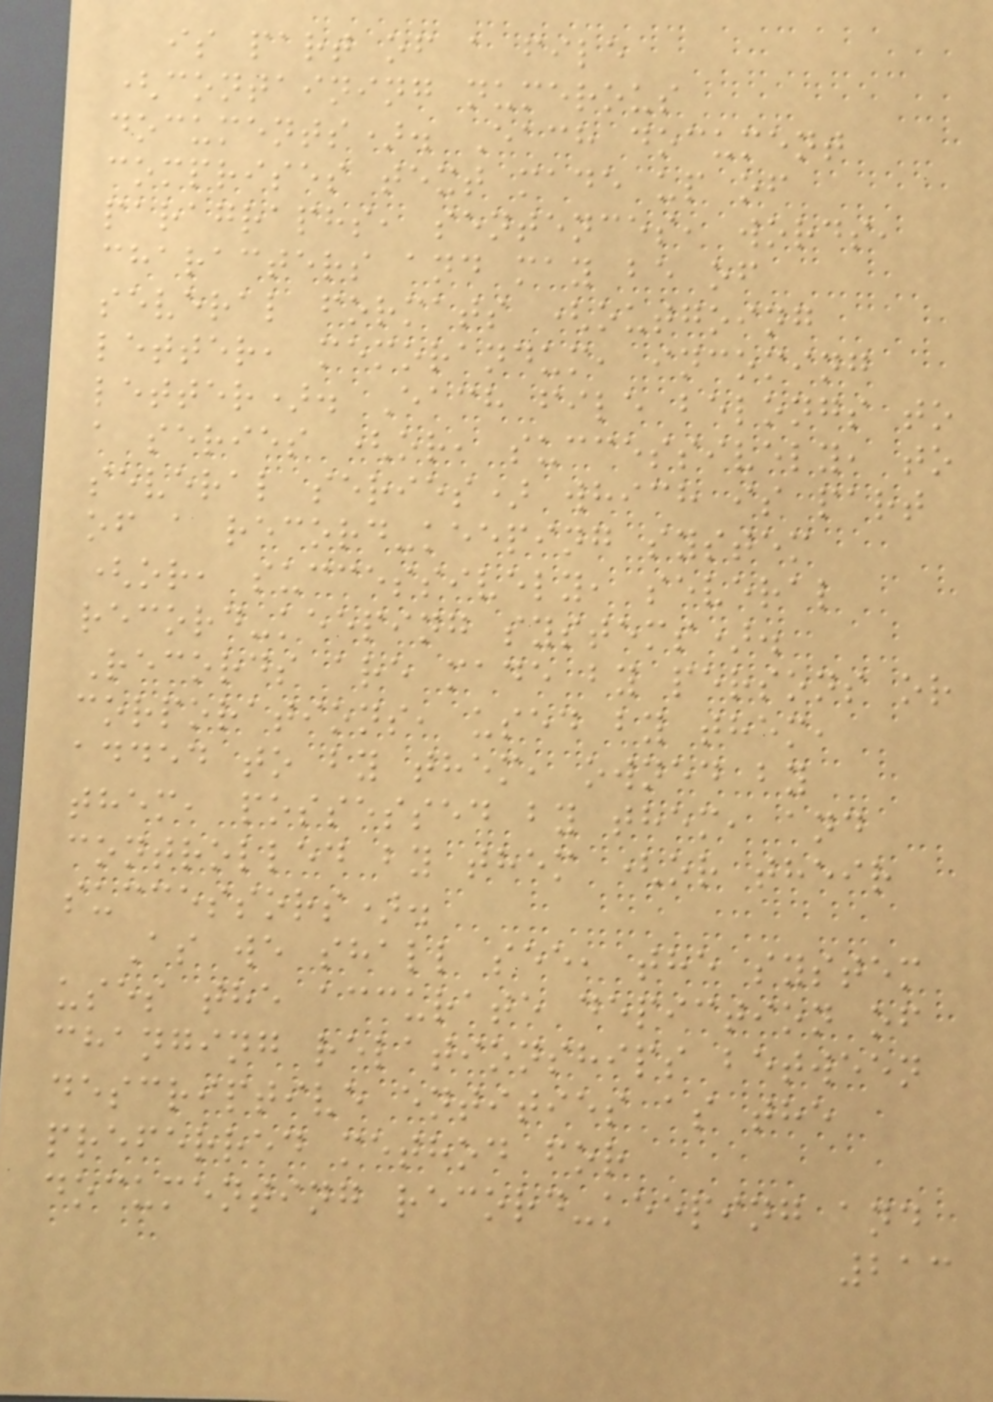is part of a file
(containing numerous
documents). Each document
comprises text made up of
paragraphs, sentences, words,
characters and may be of
several formats (outgoing
letter, memorandum, incoming
letter). Each file belongs to
a series (or, successively, to
several series) which is part
of a record-keeping system
(or, successively, several
record-keeping systems).
Records are made by persons or
corporations, used by them,
added to by them, owned by
them, possessed by them, and
controlled by them (or their
successors).
As we shall see, the system
uses the accurate depiction of
changing relationships between
descriptive entities as the
preferred method for
documenting record-keeping and
213
